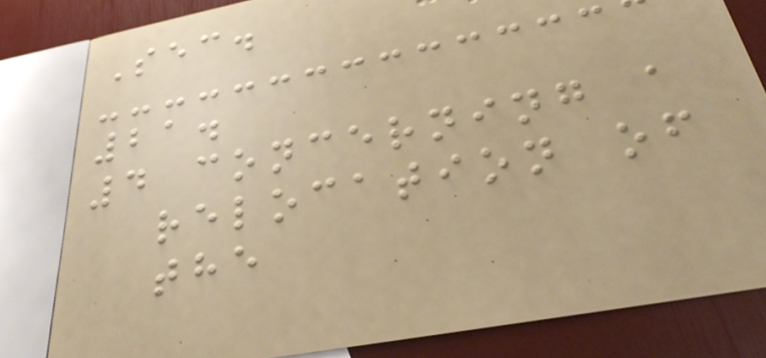Sec.
21.
4 concerning a
relocation of
the
